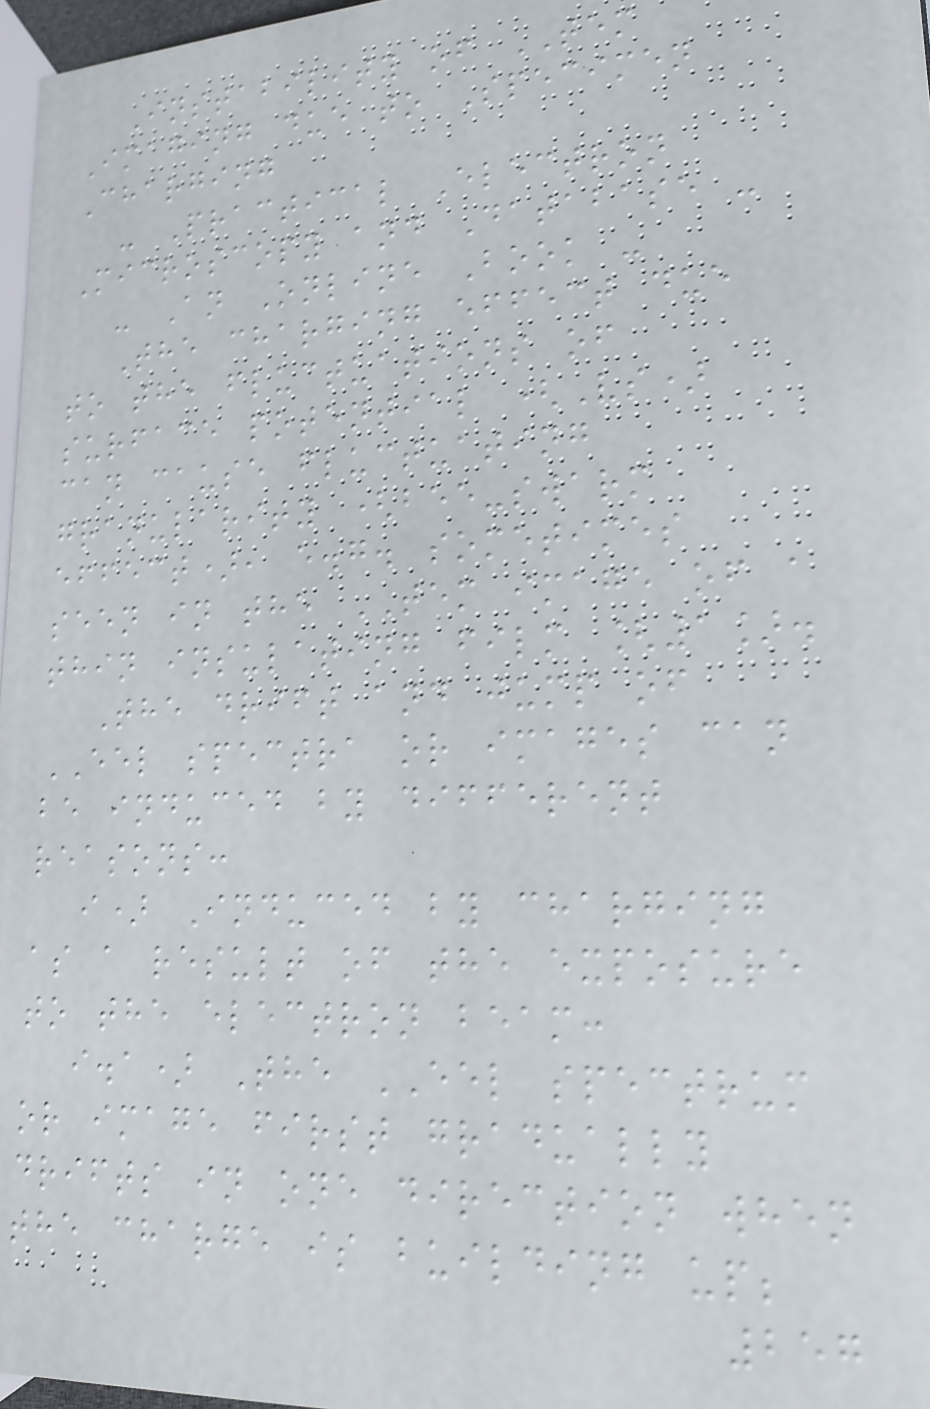Instability of TEM
Imaging due to Specimen
Charging
- Practical Electron
Microscopy and Database -
- An Online Book -
The charging effect due
to the fluctuations of
surface potential (Vs)
can cause fluctuating
granularity (bee-swarm
effect), e.g. sometimes
seen in the TEM image of a
thin insulating film [1].
The drift and jump of
EEL spectra or images can
be induced by different
reasons:
i) Induced by charging
as a result of the exposure
to the electron beam:
i.a) The EEL spectrum
or image first gradually
drifts in one direction when
the charge is building up;
257
